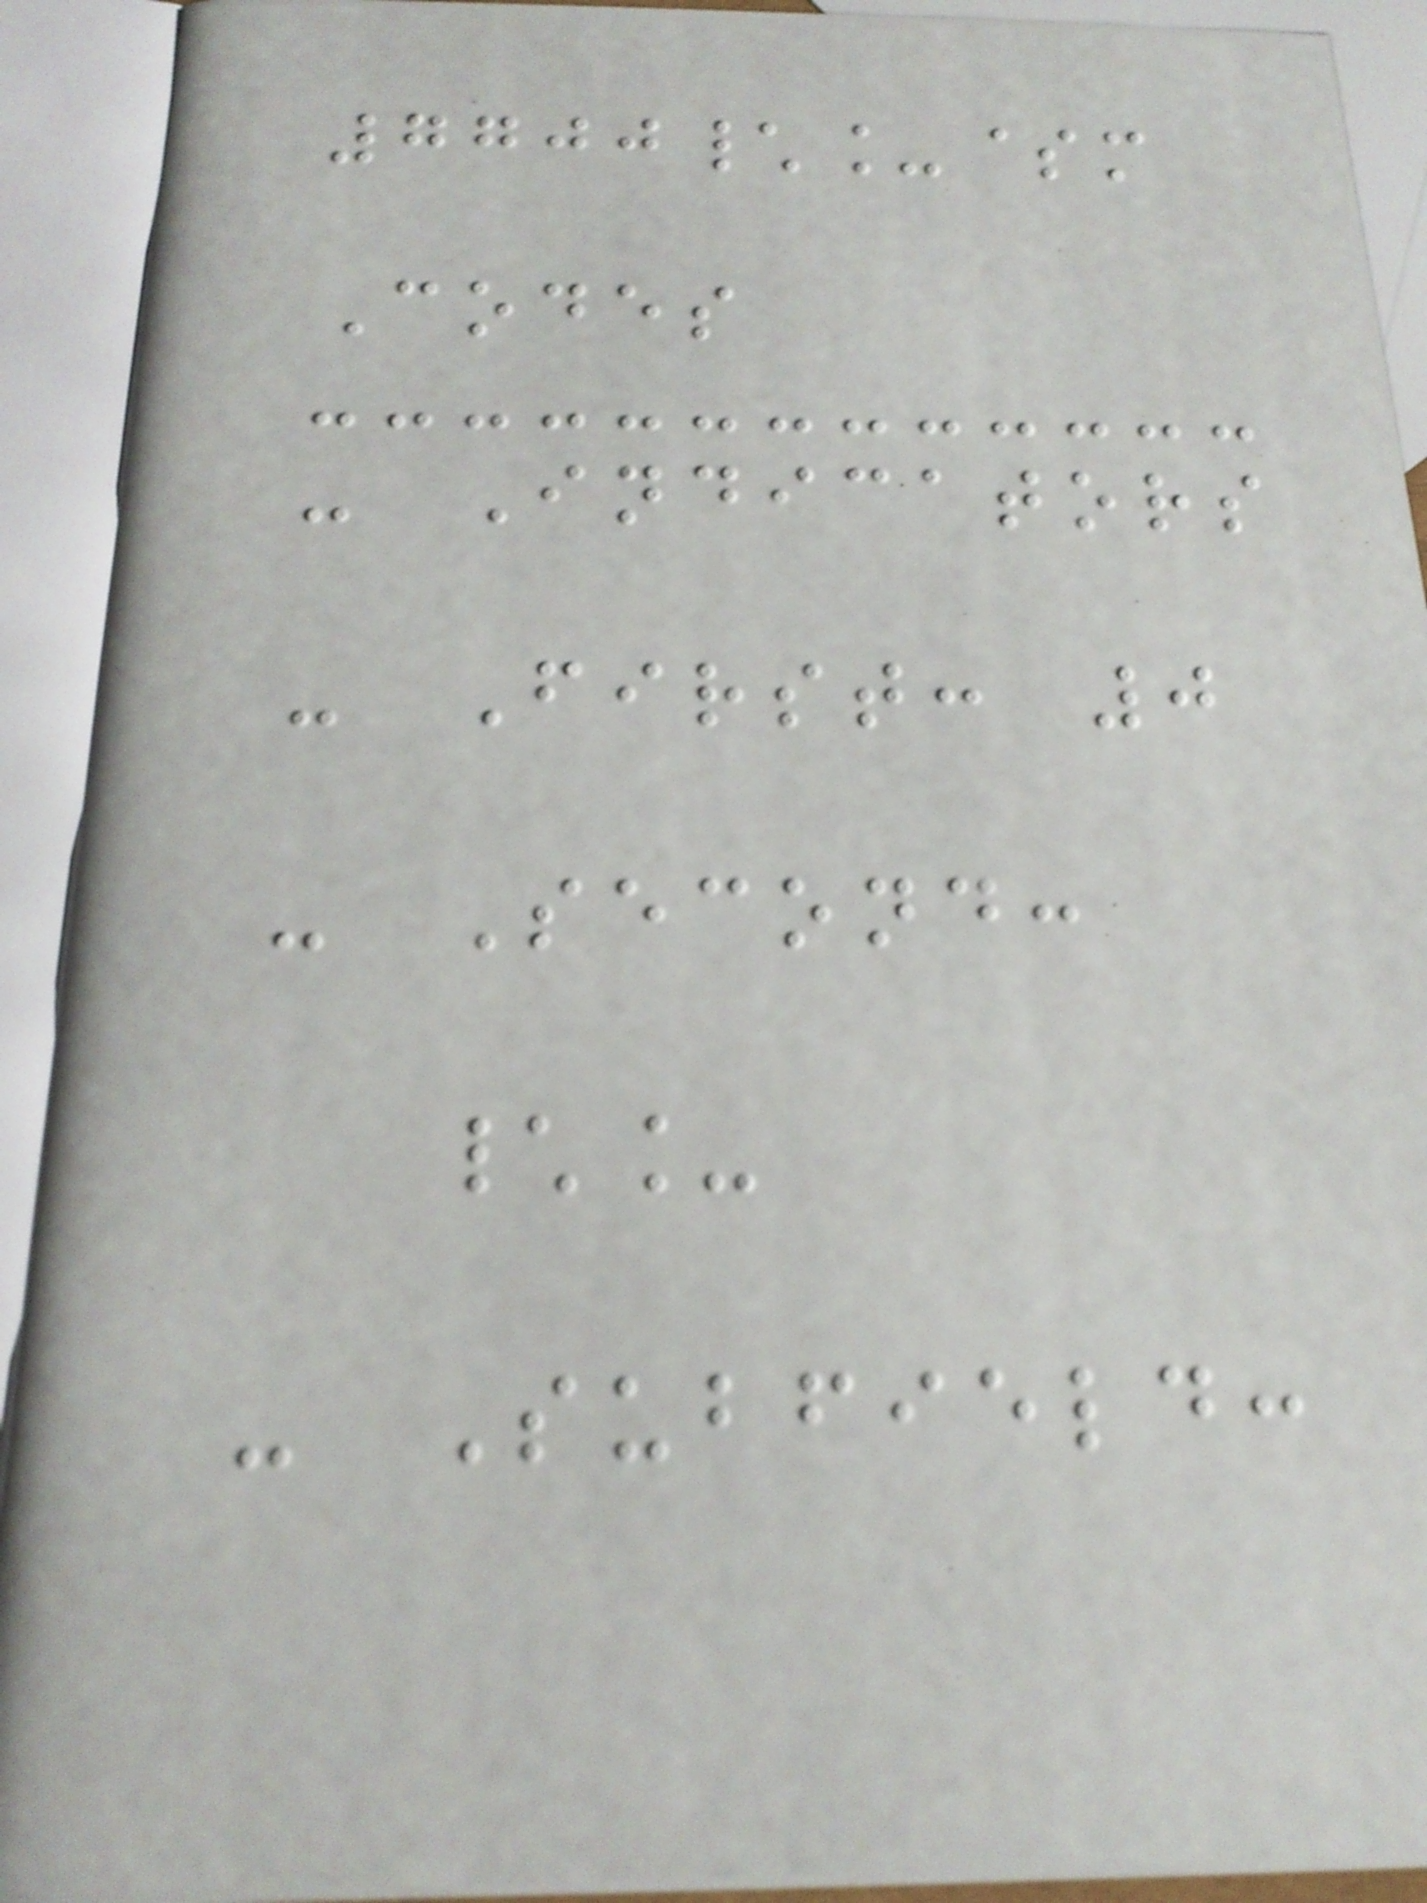7700\_$m
Codes
- Indicators
- First: 0
- Second:
\_
- Subfield:
